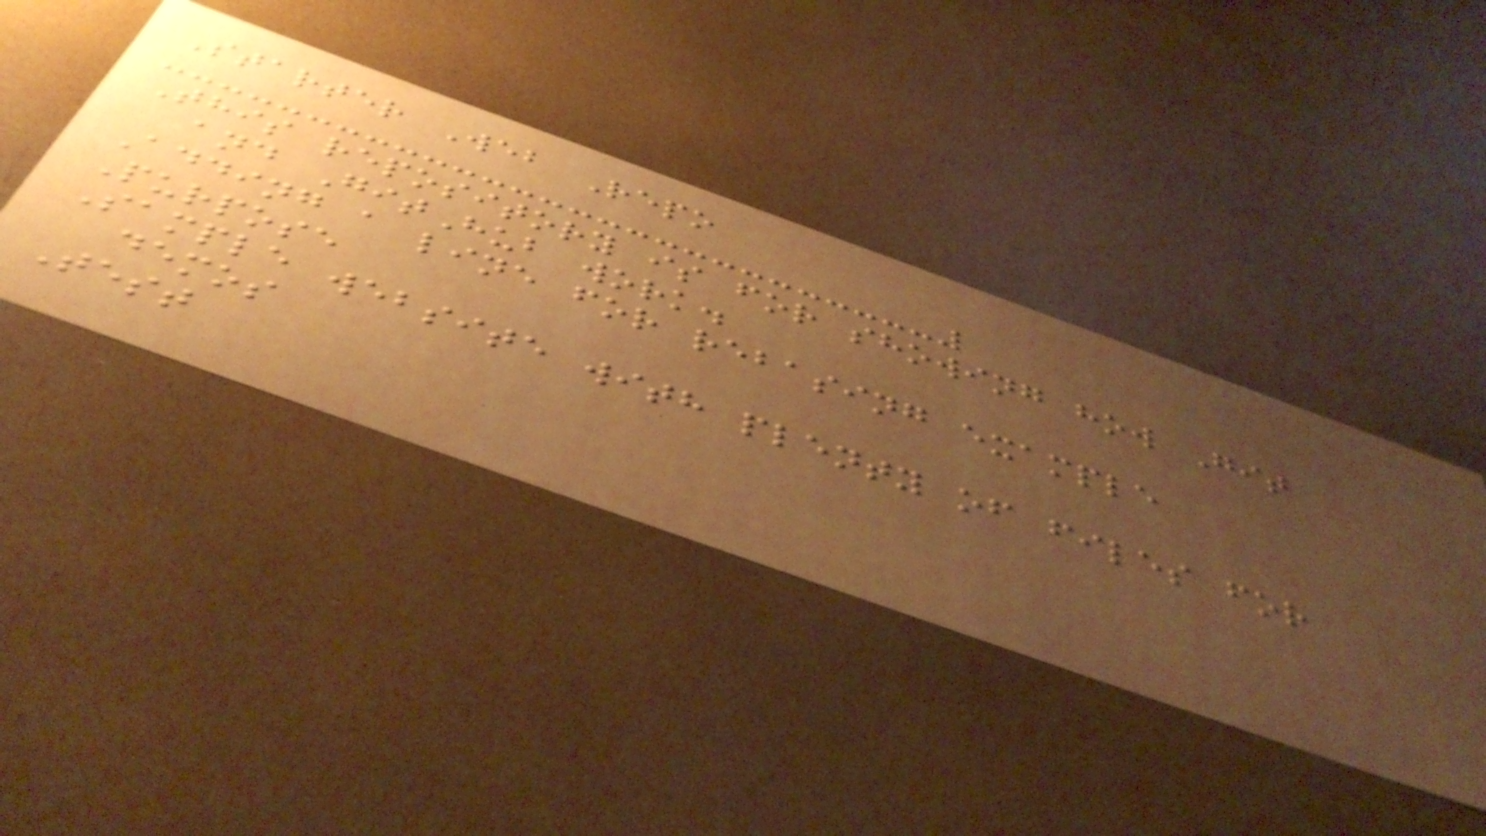Starter Web Repo
This repository is for showing how Git
and GitHub work.
Adding a line for rebasing example
Purpose
Sample website with plenty of files for
demos
Test
